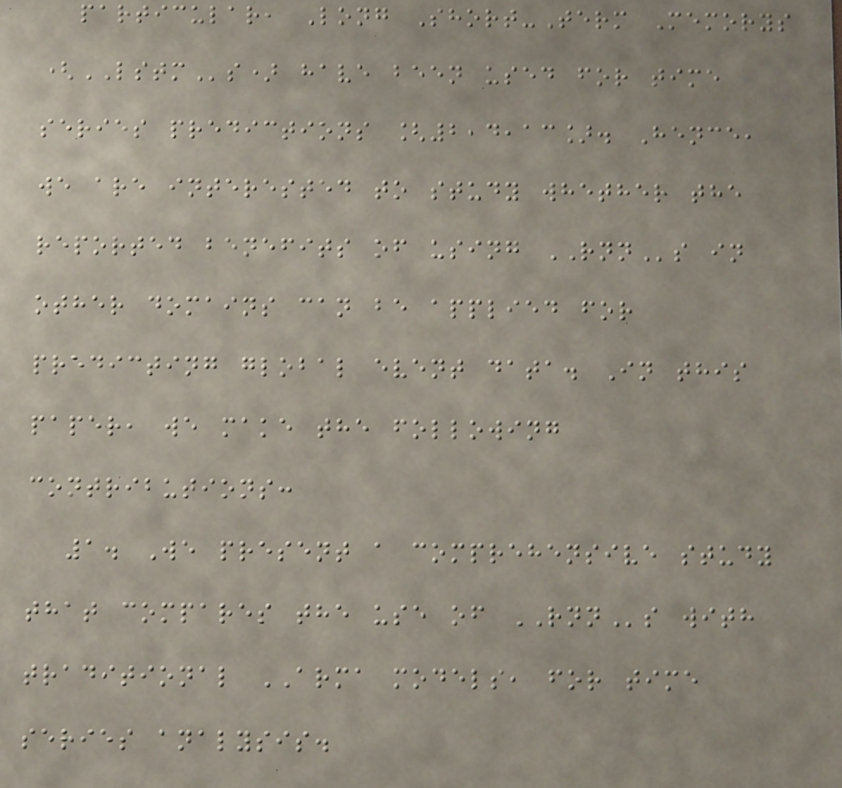particular, Long Short-Term Memorys
(LSTMs) have been used for time
series predictions [2,4,13]. Hence,
we are interested to study whether the
reported benefits of using RNNs in
other domains can be applied for
predicting global event data. In this
paper, we make the following
contributions:
1. We present a comprehensive study
that compares the use of RNNs with
traditional ARMA models, for time
series analysis.
